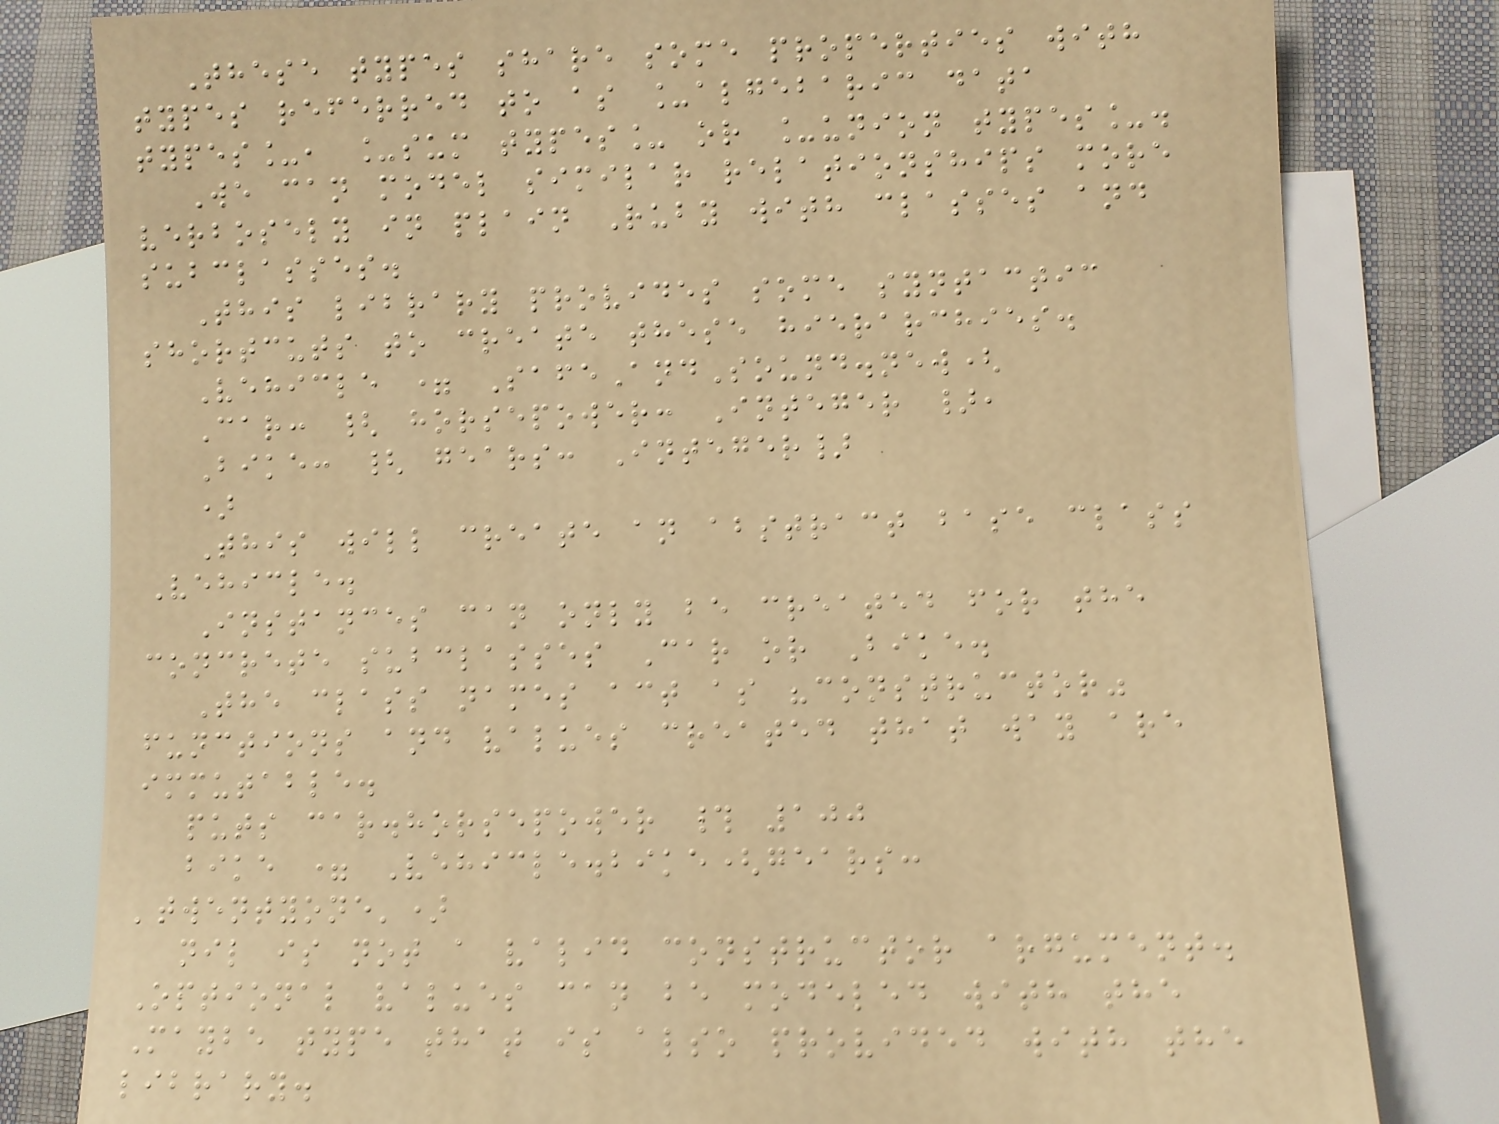These types share some properties with
types referred to as _algebaric data
types_, _sum types_ or _union types_.
We can model similar relationships more
verbosely in plain Ruby with classes and
subclasses.
This library provides some syntactic
shortcuts to create these hierarchies.
Vehicle = SafeAndSound.new(
Car: { horsepower: Integer },
Bike: { gears: Integer}
)
This will create an abstract base class
Vehicle.
Instances can only be created for the
concrete subclasses Car or Bike.
The class names act as "constructor"
functions and values created that way are
immutable.
puts car.horsepower # 100
bike = Vehicle.bike(gears:
'twentyone')
nil is not a valid constructor argument.
Optional values can be modeled with the
Maybe type that is also provided with the
library.
